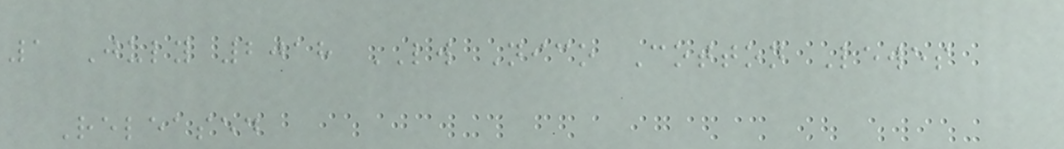1 July 2018 LW Nico Cotton Lewes
Released
